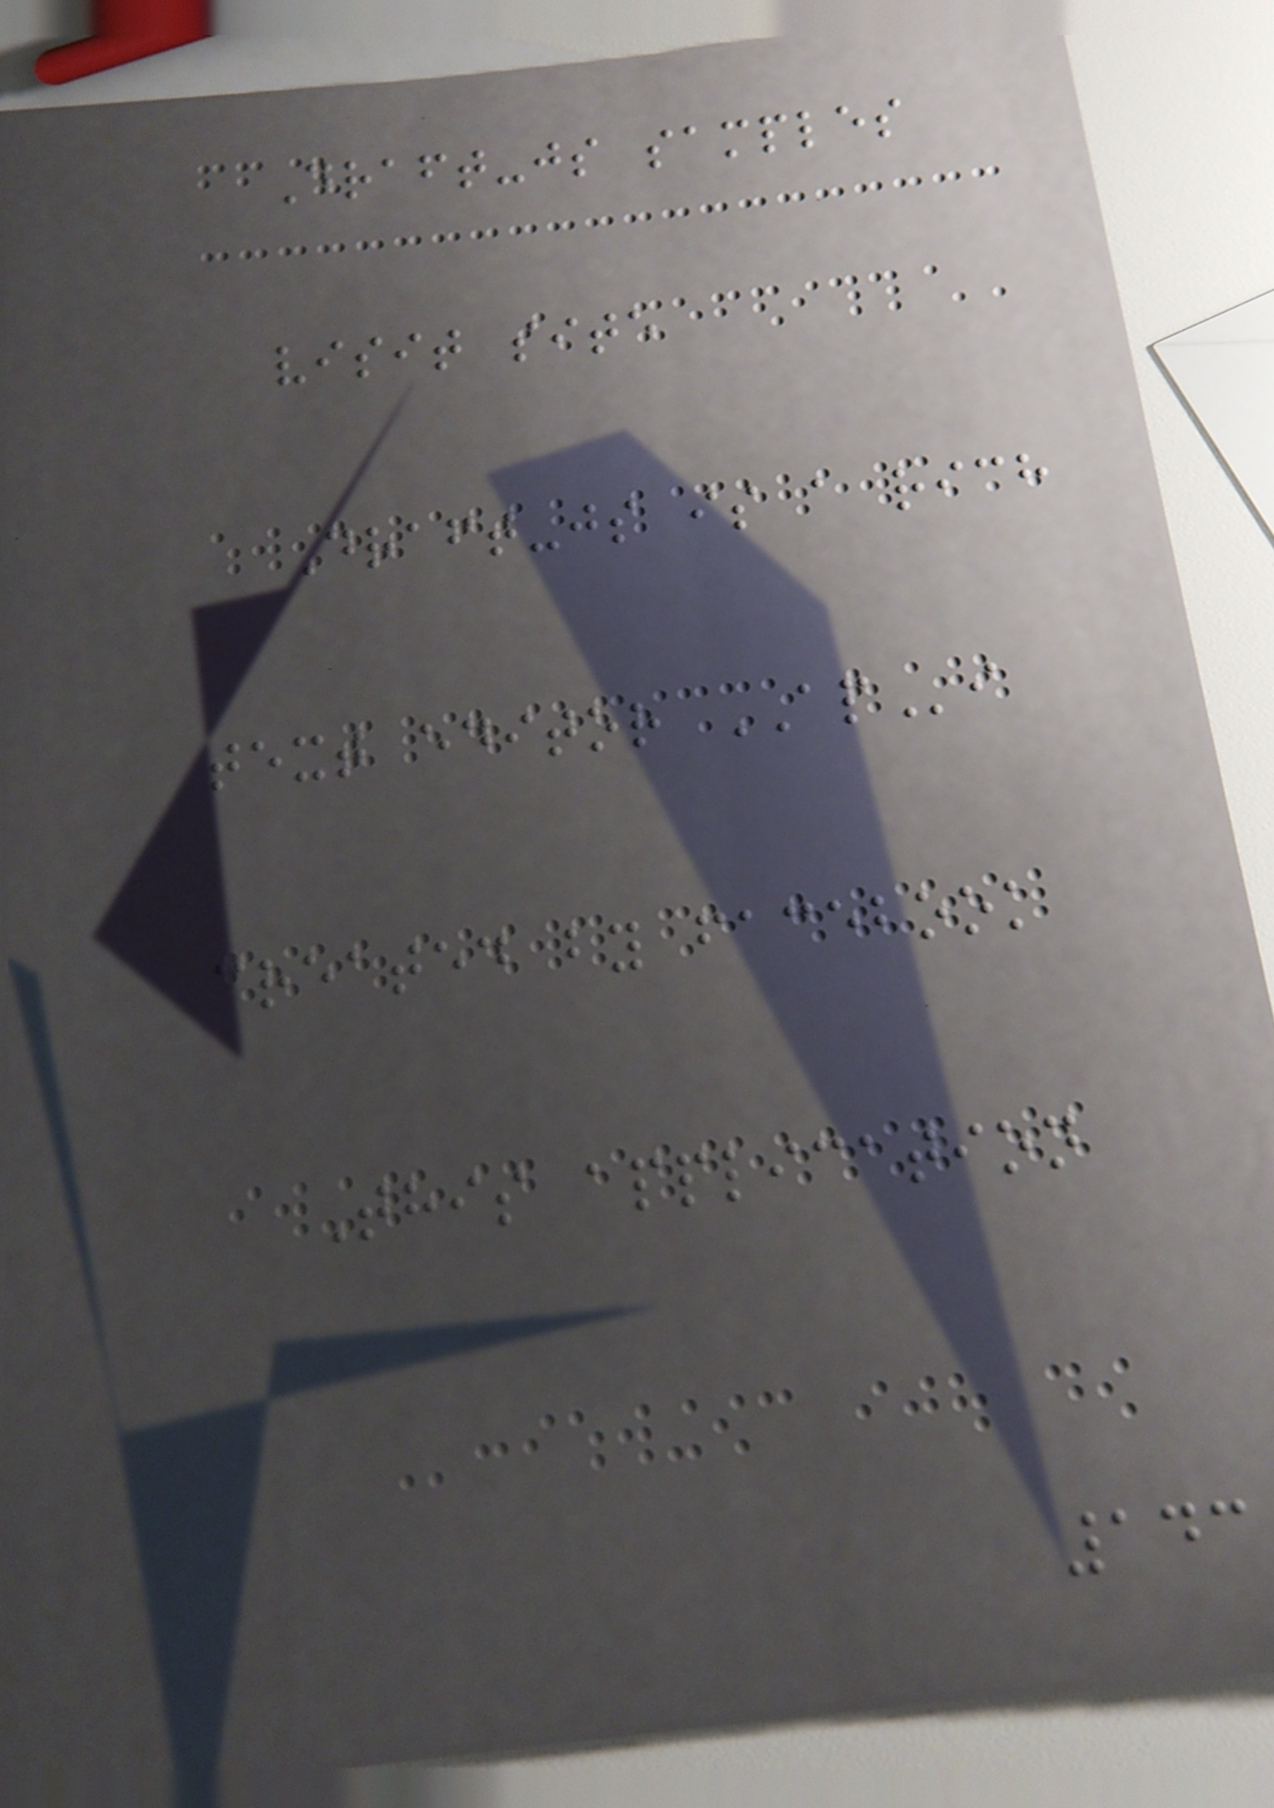Draft-js samples
visit site
Draft-js is a rich
text editor APi
created by facebook
This application
143
